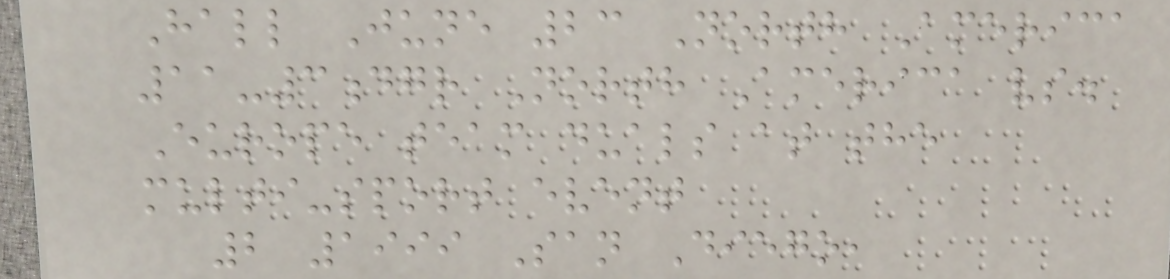Hall June 23 North America
11-3dgr North America vs.
Europe team duals at the
multi-sport event
2 1999 San Diego,
